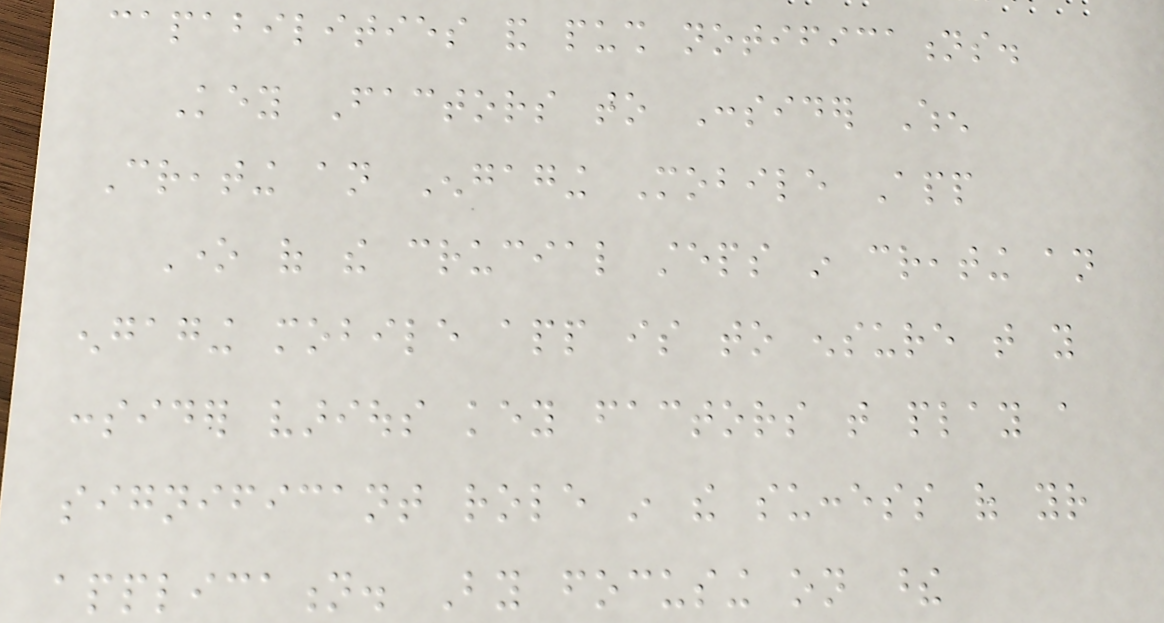capabilities and push notifications.
Key Factors to Consider When
Creating an Engaging Mobile App
One of the crucial steps in creating an
engaging mobile app is to ensure that you
consider various key factors that play a
significant role in the success of your
application. By focusing on these
